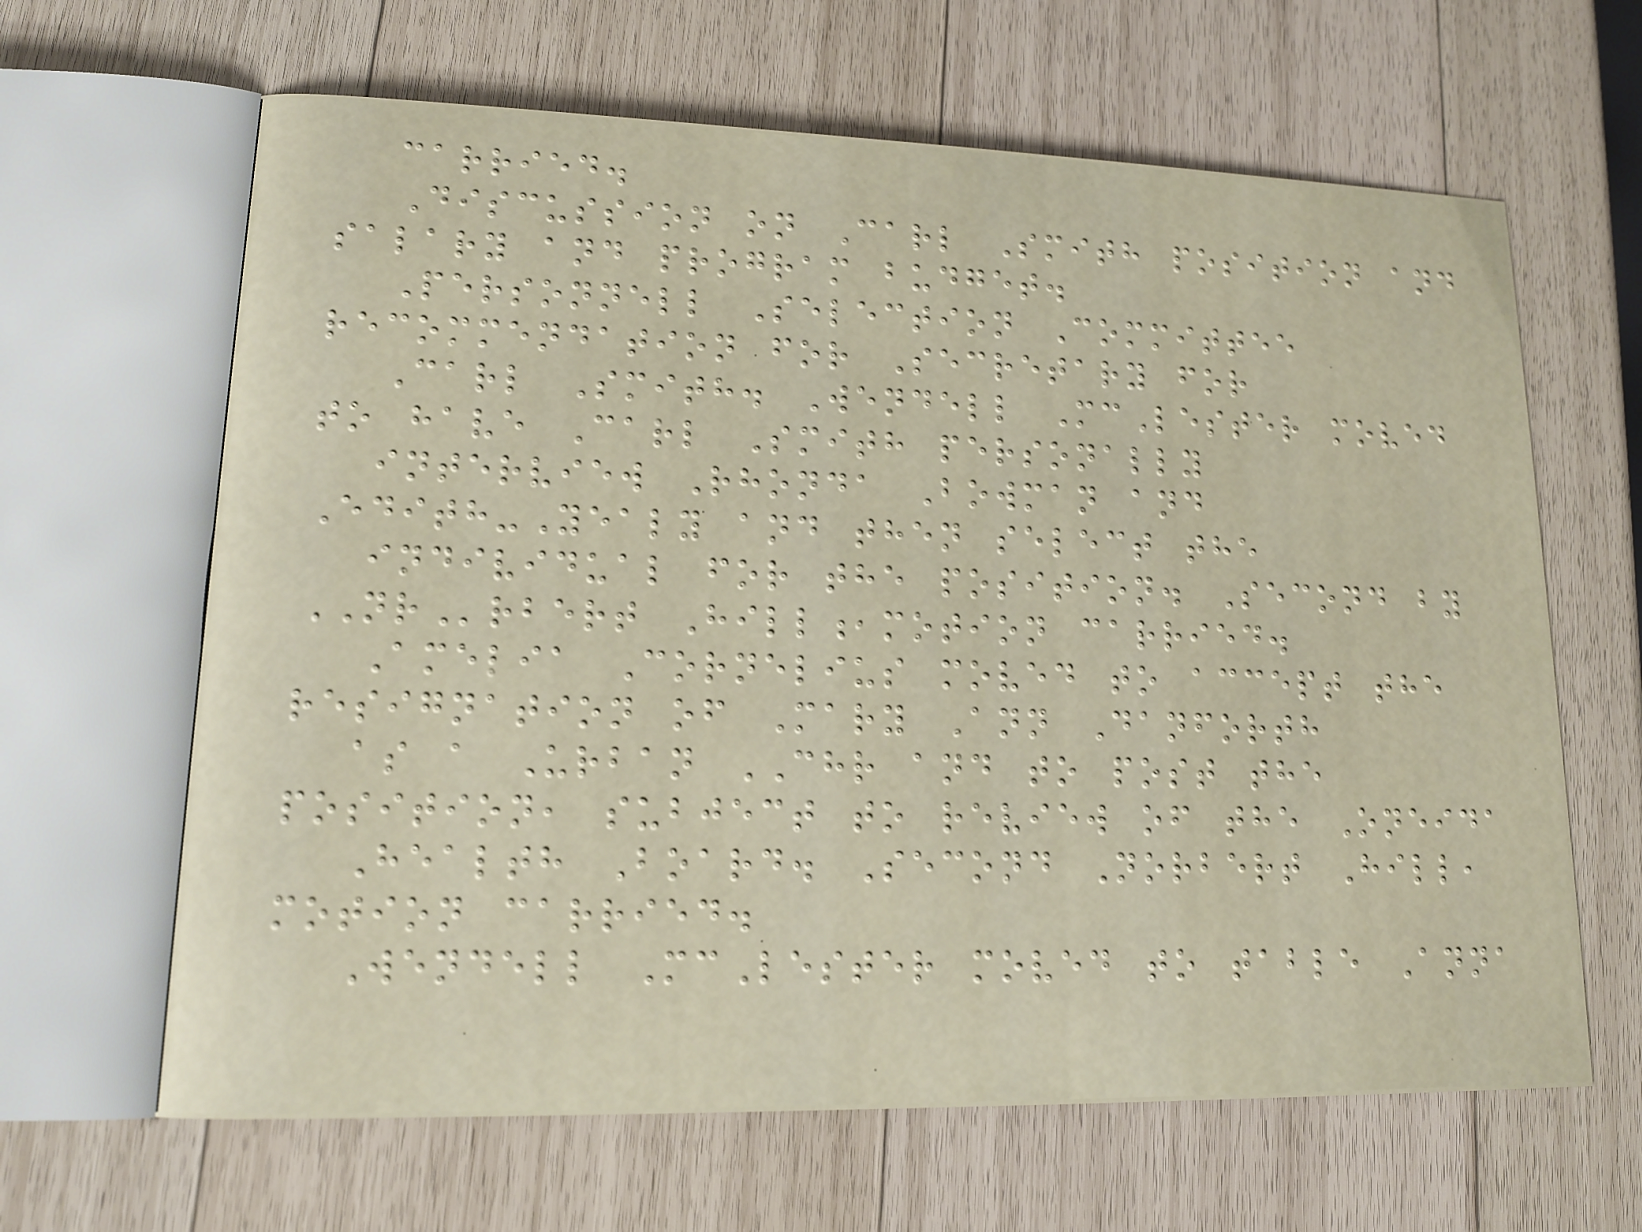carried.
Discussion on Carl Smith position and
salary and program budget.
Personnell Selection Committee
recommendation for Secretary for
Carl Smith. Wendell McLester moved
to have Carl Smith personally
interview Rhonda Bowman and
Edith-Yealy and then select the
individual for the position. Second by
NRrbert Hill,motion carried.
Amelia Cornelius moved to accept the
resignation of Mary Ann Danforth
as a Urban CHR and to post the
position, subject to review of the Oneida
Health Board. Second Norbert Hill,
motion carried.
Wendell McLester moved to table Anna
